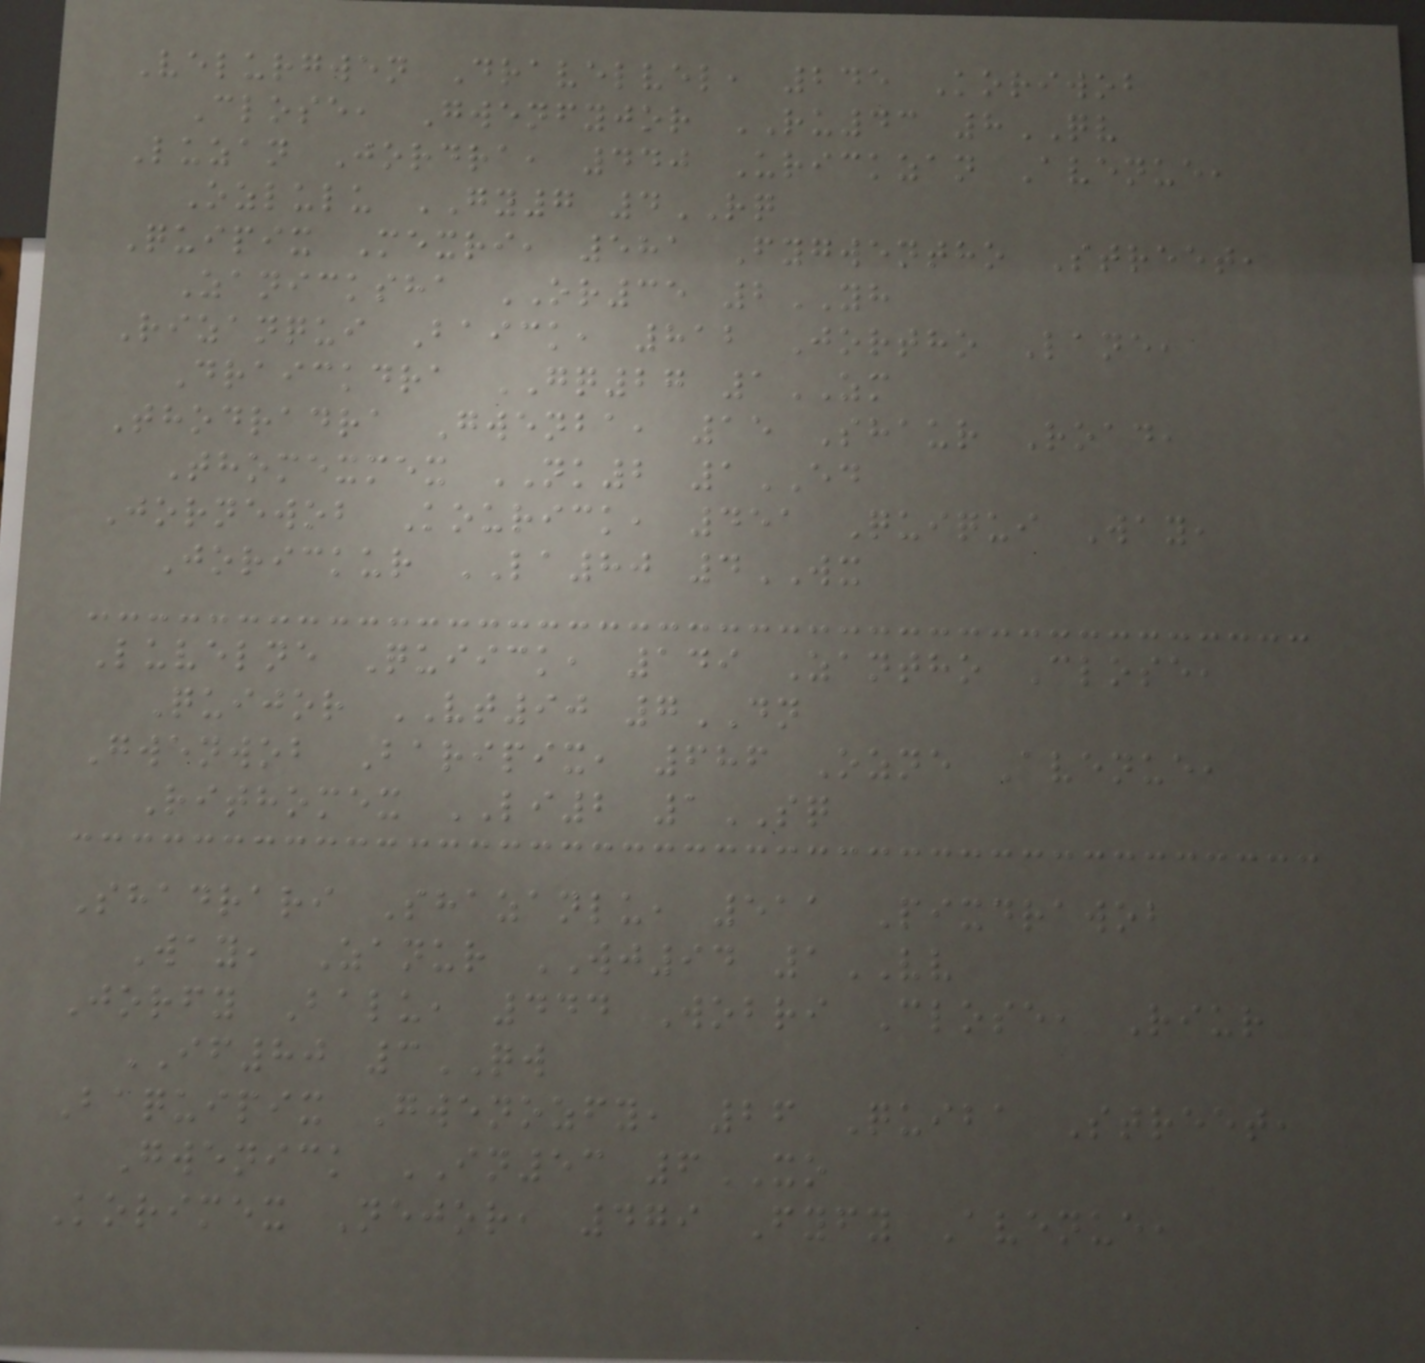Velurgwen Dravelvel, 245 Koriwob
Close, Gwenfyjor RU43 8QV
Luzan Jordra, 440 Urickzan Avenue,
Ozlulu GY7 4RQ
Quipix Mexri, 581 Fygwentho Street,
Zanicksha OR35 2YH
Rizanqui Baick, 812 Jortho Lane,
Draickdra GQ27 1ZM
Thodradra Gwenba, 15 Shaur Road,
Thomexmex NK2 1ED
Jornewob Kourick, 451 Quiqui Way,
Jorickur LA80 4WX
Luvelne Quiick, 149 Zantho Close,
Quijor VT90 7DN
Gwenwob Baripix, 686 Ozne Avenue,
Rithomex LI2 1SQ
Shadrari Shazanlu, 511 Pixdrawob
Way, Zanur WJ94 1VV
Jorfy Balu, 444 Wobri Close, Riur
IF80 3QW
Baquipix Gwenozfy, 26 Quiba Street,
Gwenick IN53 6XO
Korimex Nejor, 479 Fyfy Avenue,
